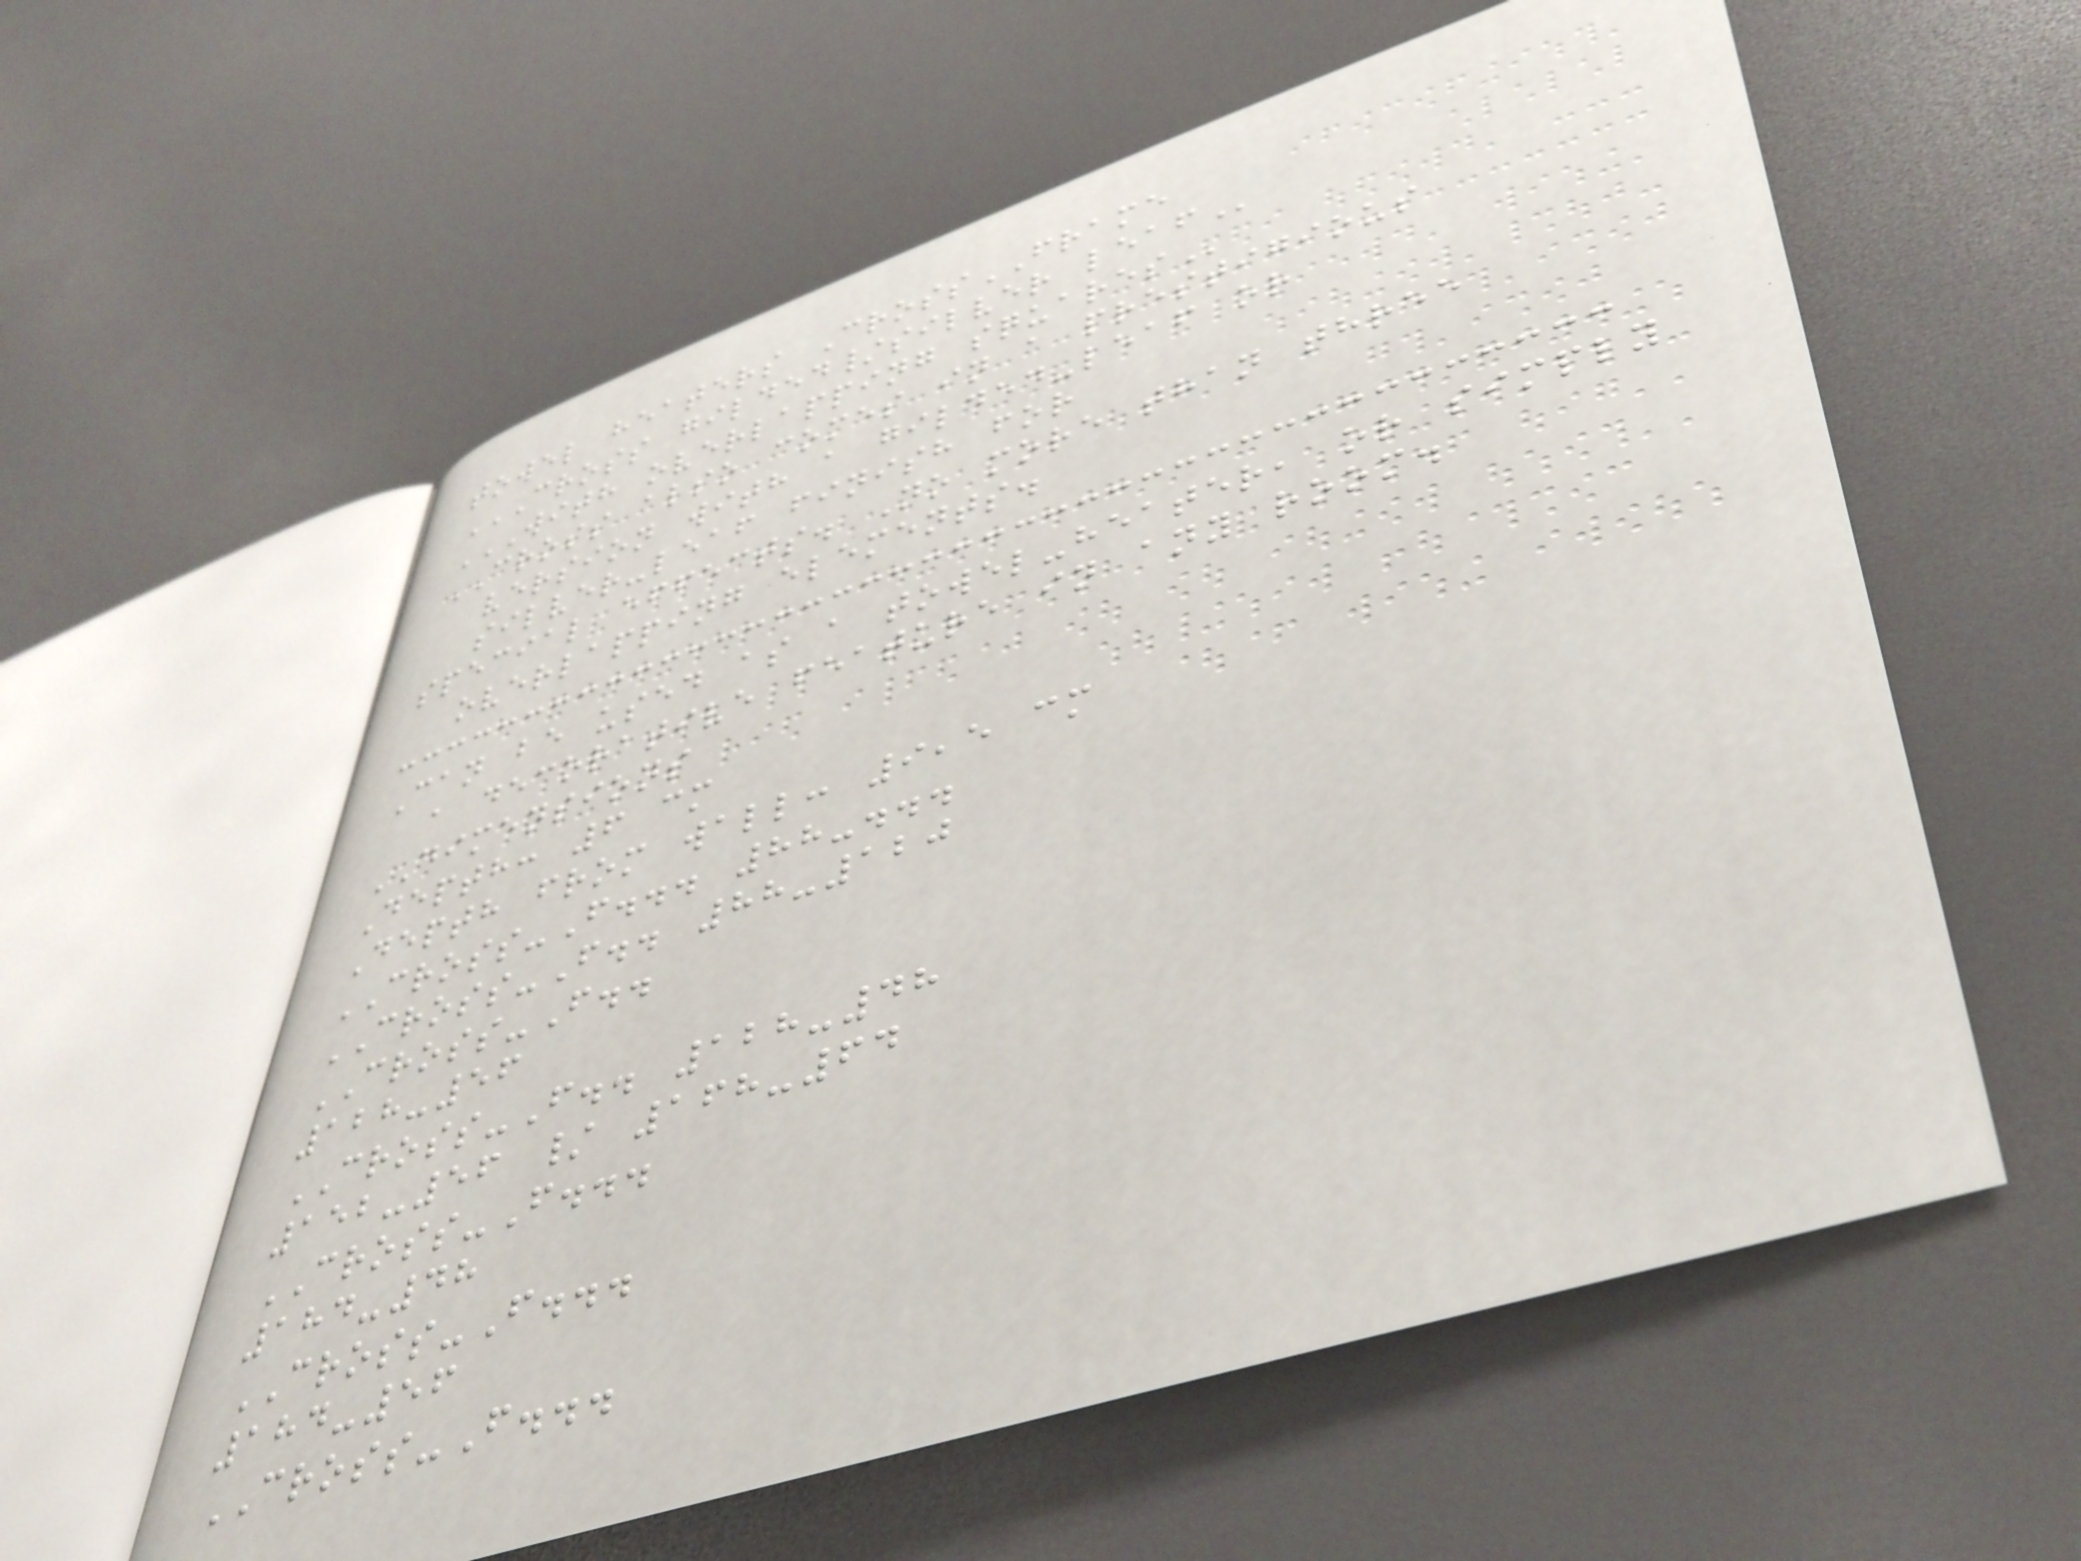towel heaters CrossFRAME
CROSS GILDED/SILVER LEAF
WITH OVERLAPPING SQUARES
CROSS also comes in a prestigious
version with a gilded-leaf or
silver-leaf finish for
special effects. No more than three
overlapping elements.
Can be used as a towel-heater, or simply
a decorative feature in any room.
DIMENSIONS
Depth: 6 cm
Depth from wall: 9,5 cm
CROSS-F... 88-...
CROSS-F.. 88-120
CROSS-F..
128-56
CROSS-F.. 128-48
152-56 / 168-64
CROSS-F...
184-48
CROSS-F...
184-56
CROSS-F...
